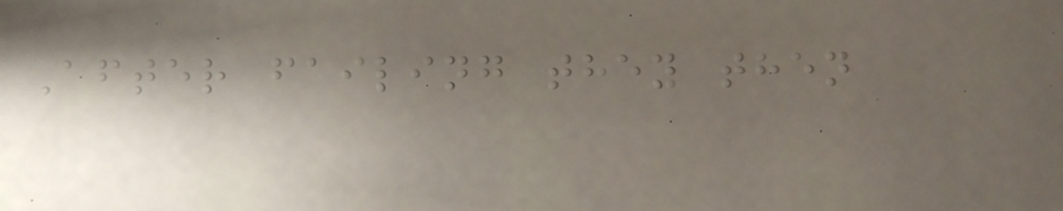After failing they then
